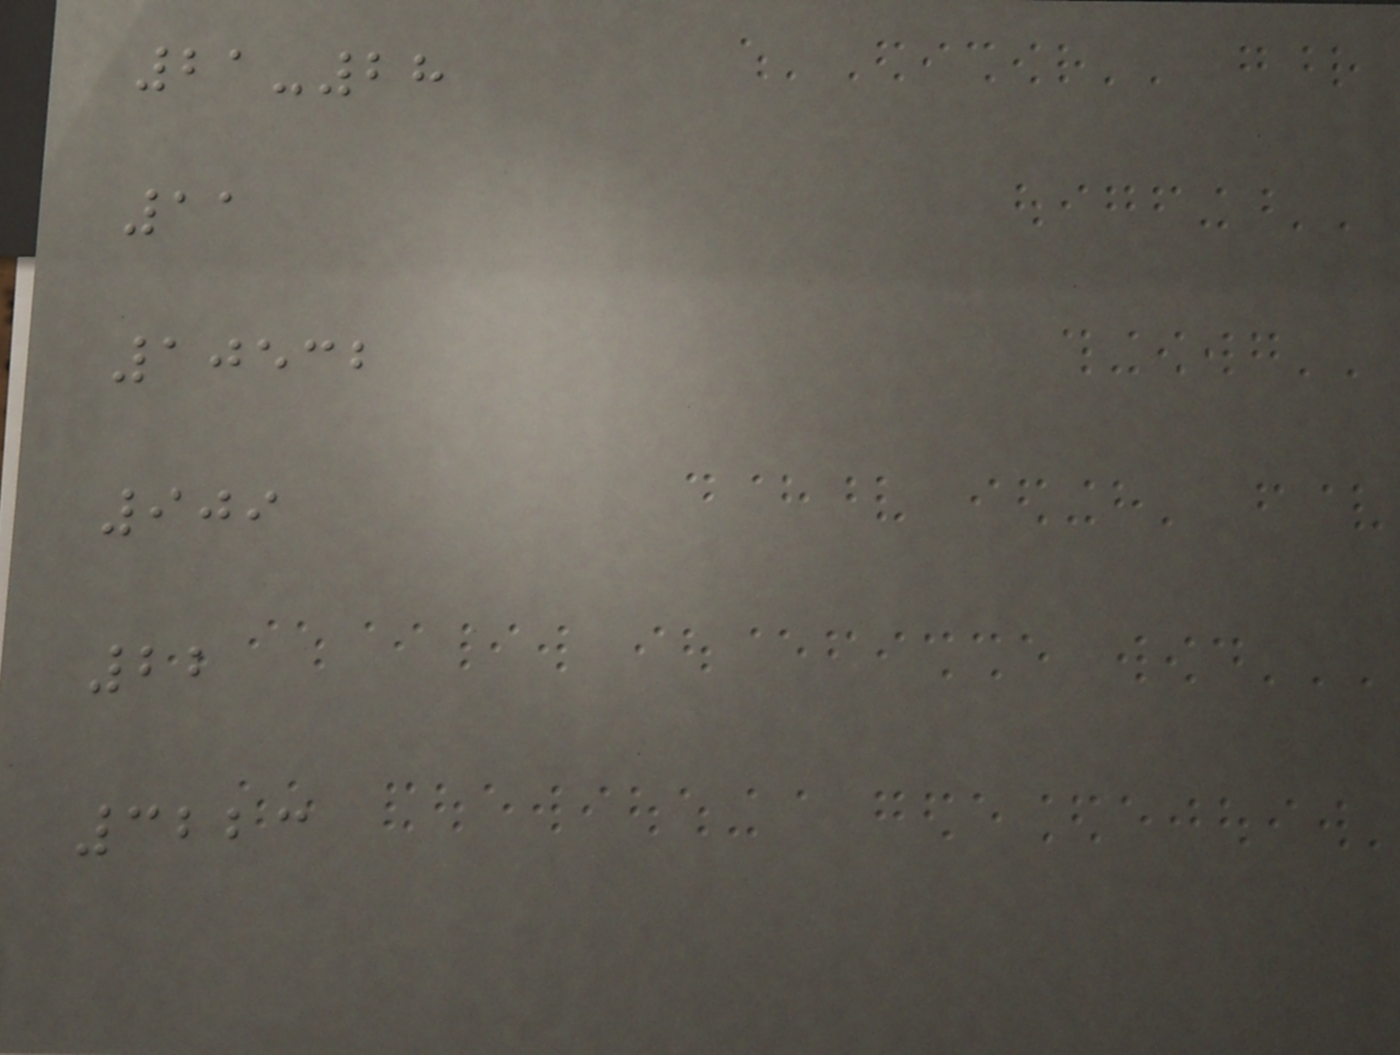21-28
11
10532
909
22
3223
